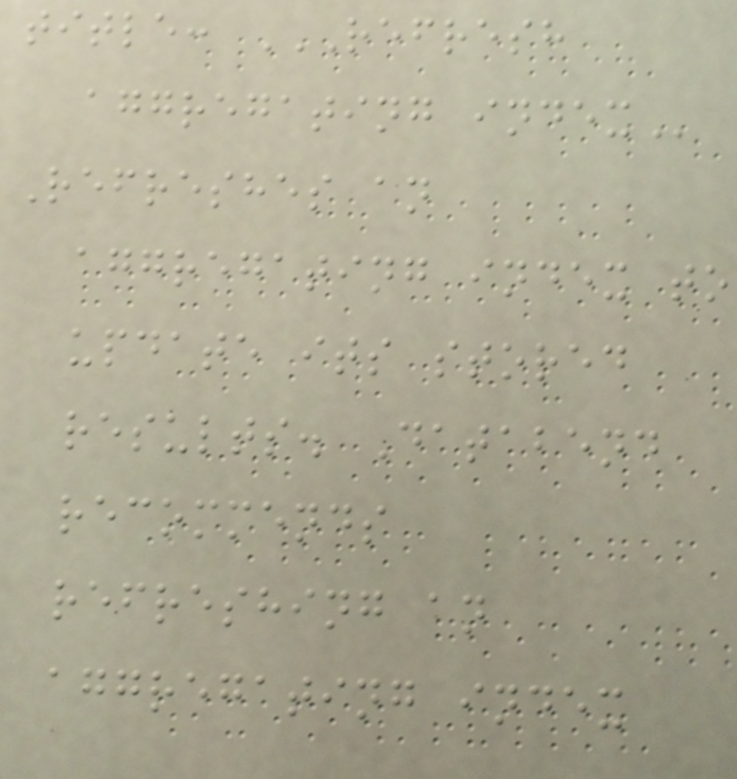title: REFRESH
AGGREGATING INDEX
Refreshes an
aggregating index to
update its stored
results. Databend
recommends
refreshing an
aggregating index
